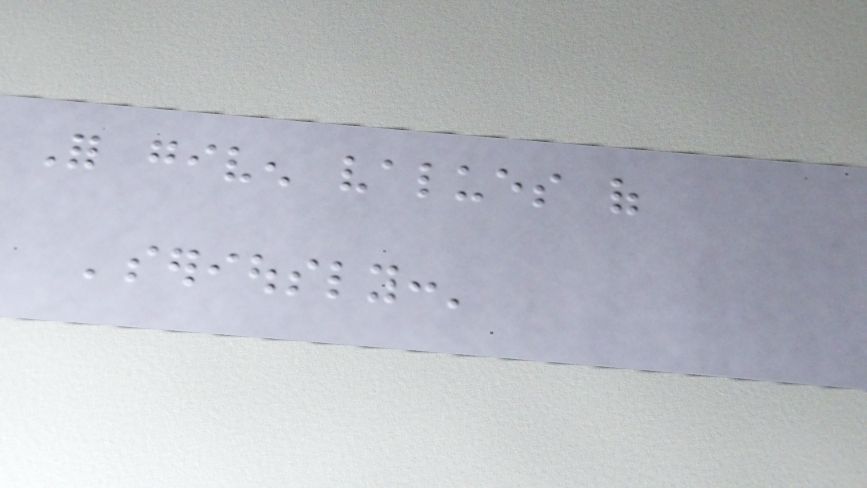For given values of
'seriously:'
